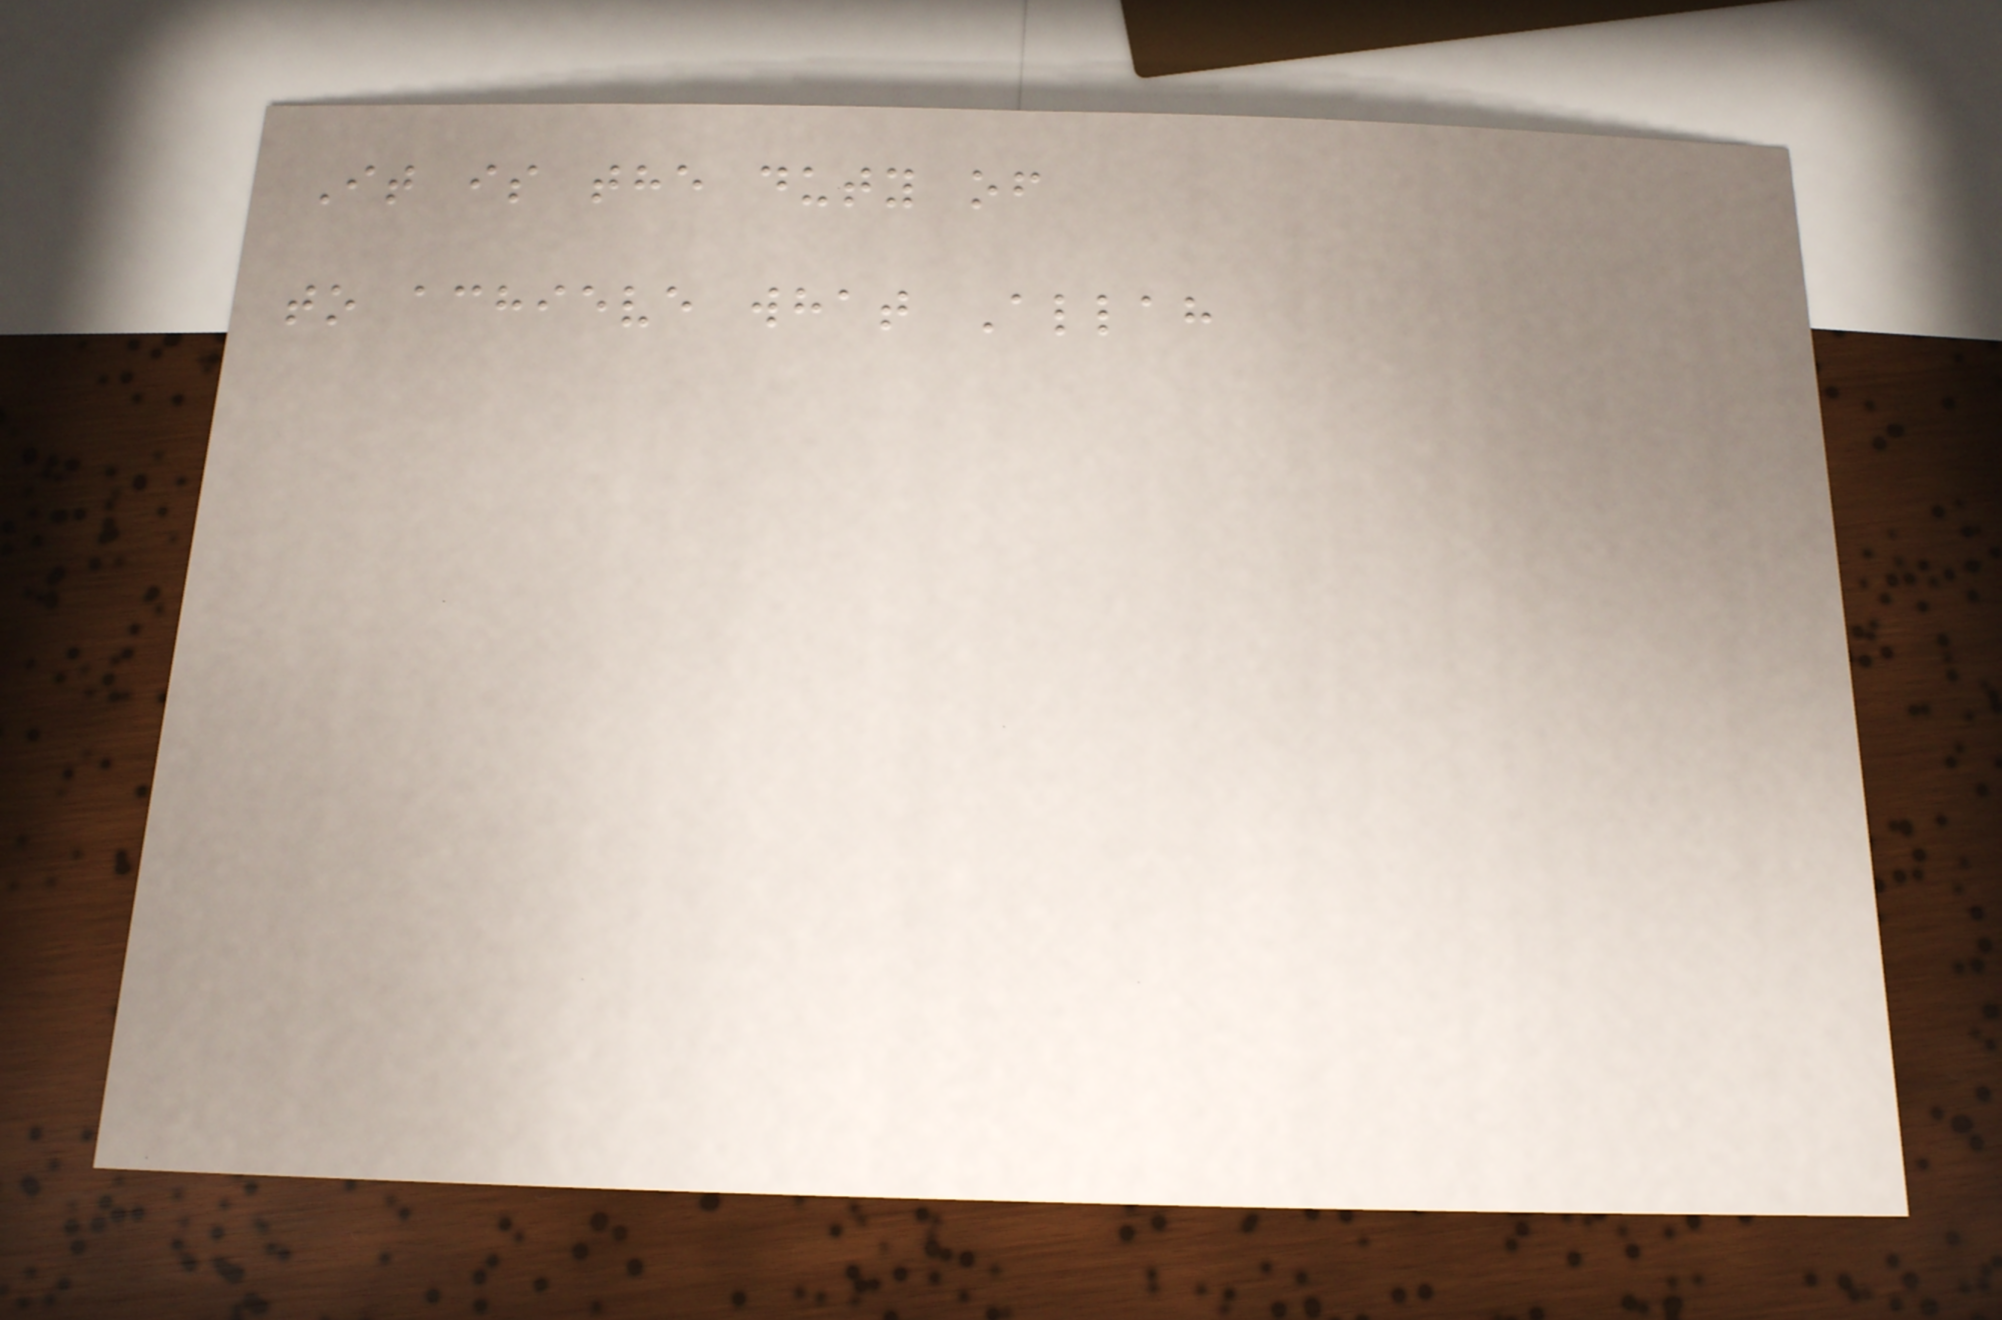It is the duty of
to achieve what Allah
